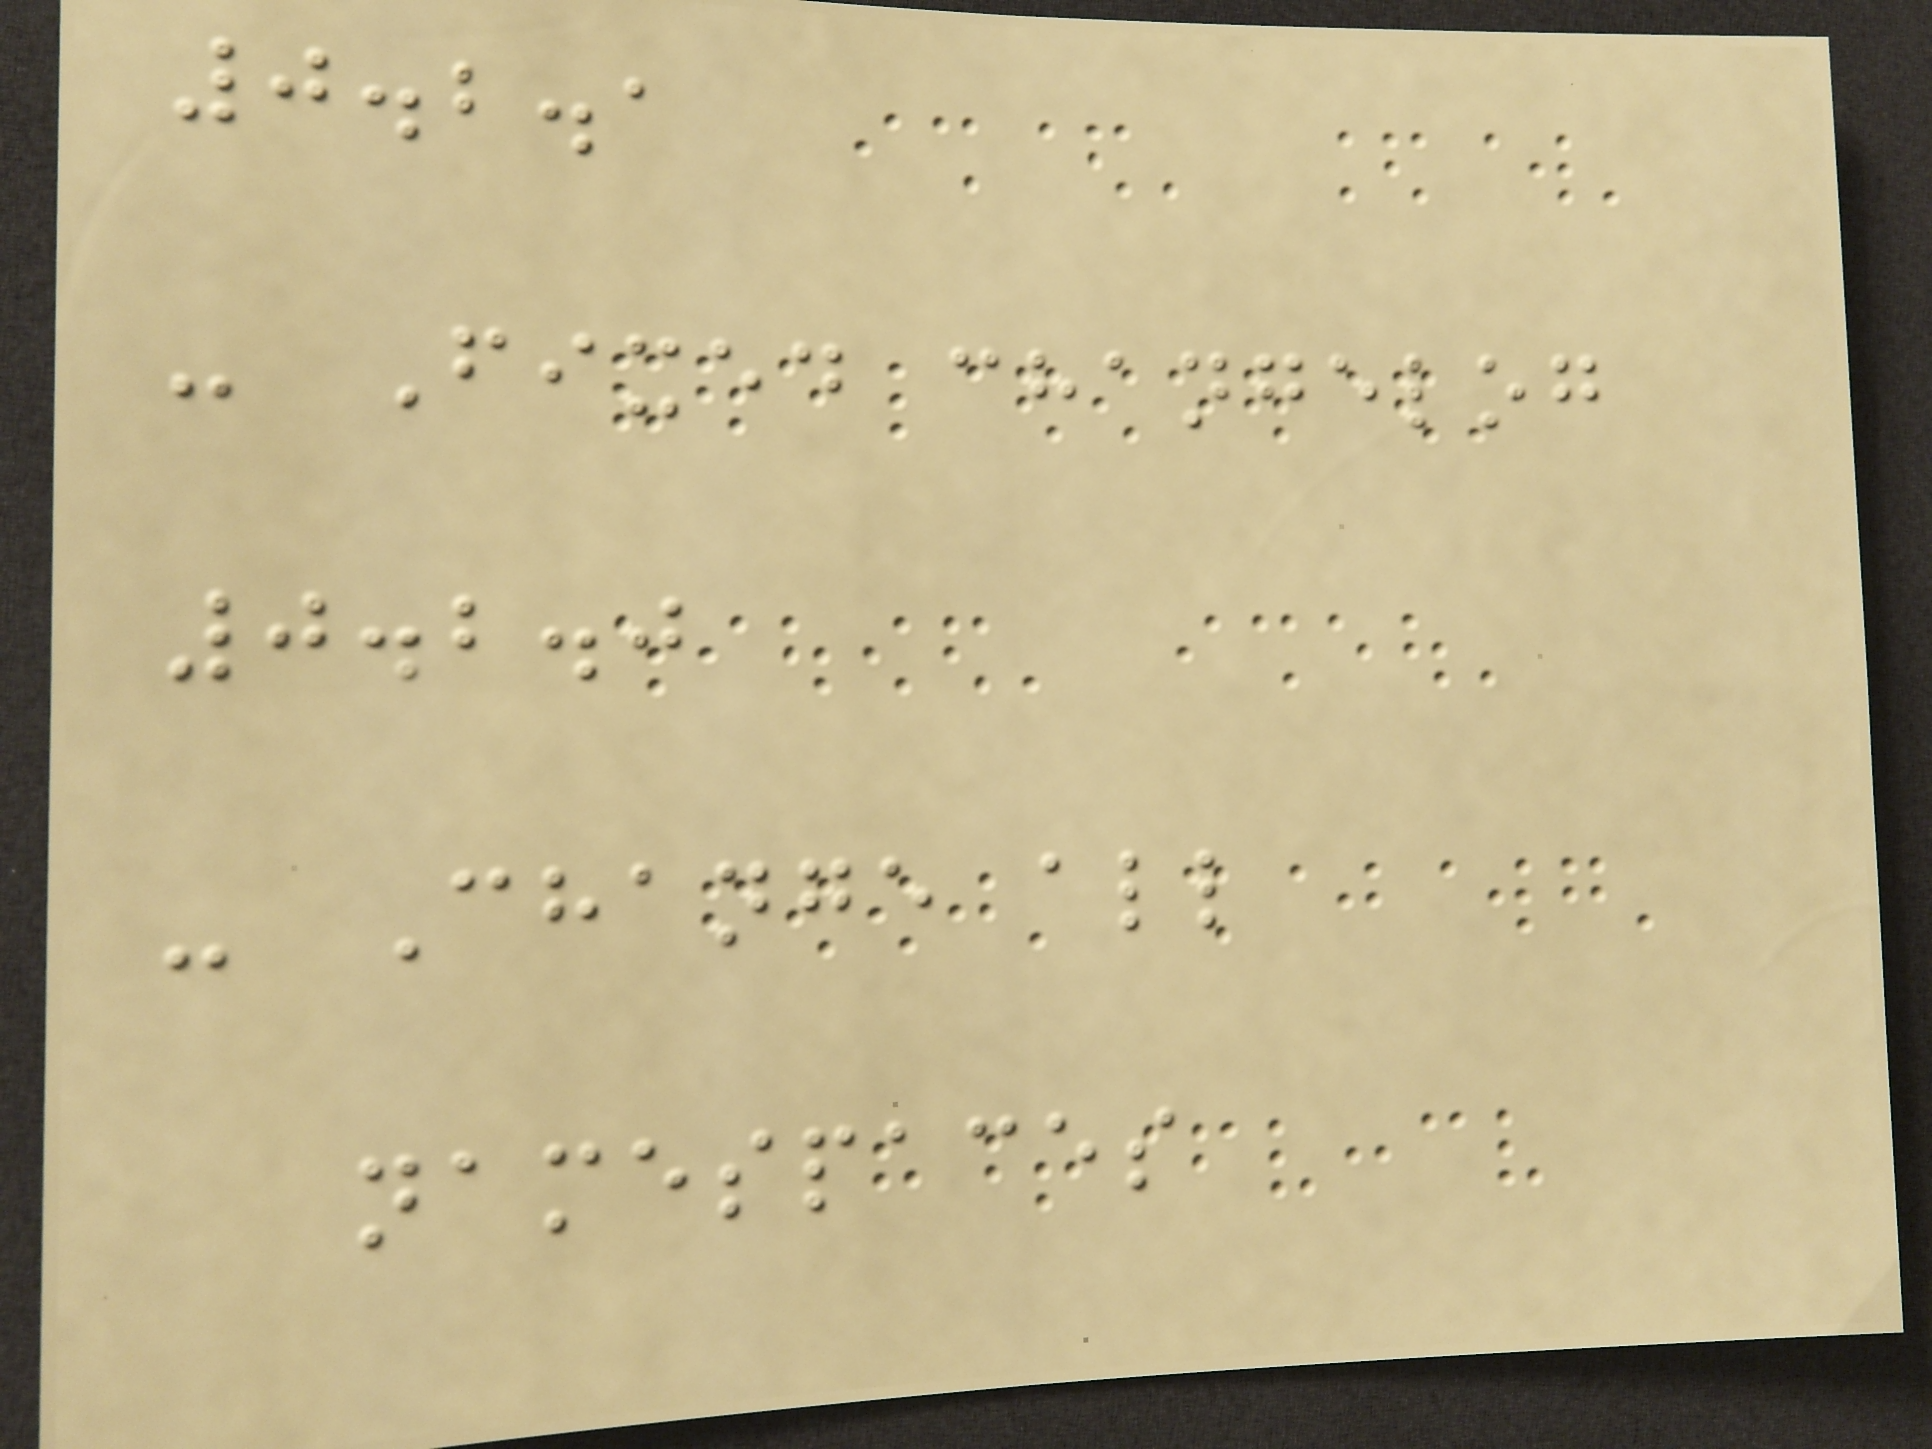0.2.1
- Fixed changelog
0.2.0
- Change all
namespaces
